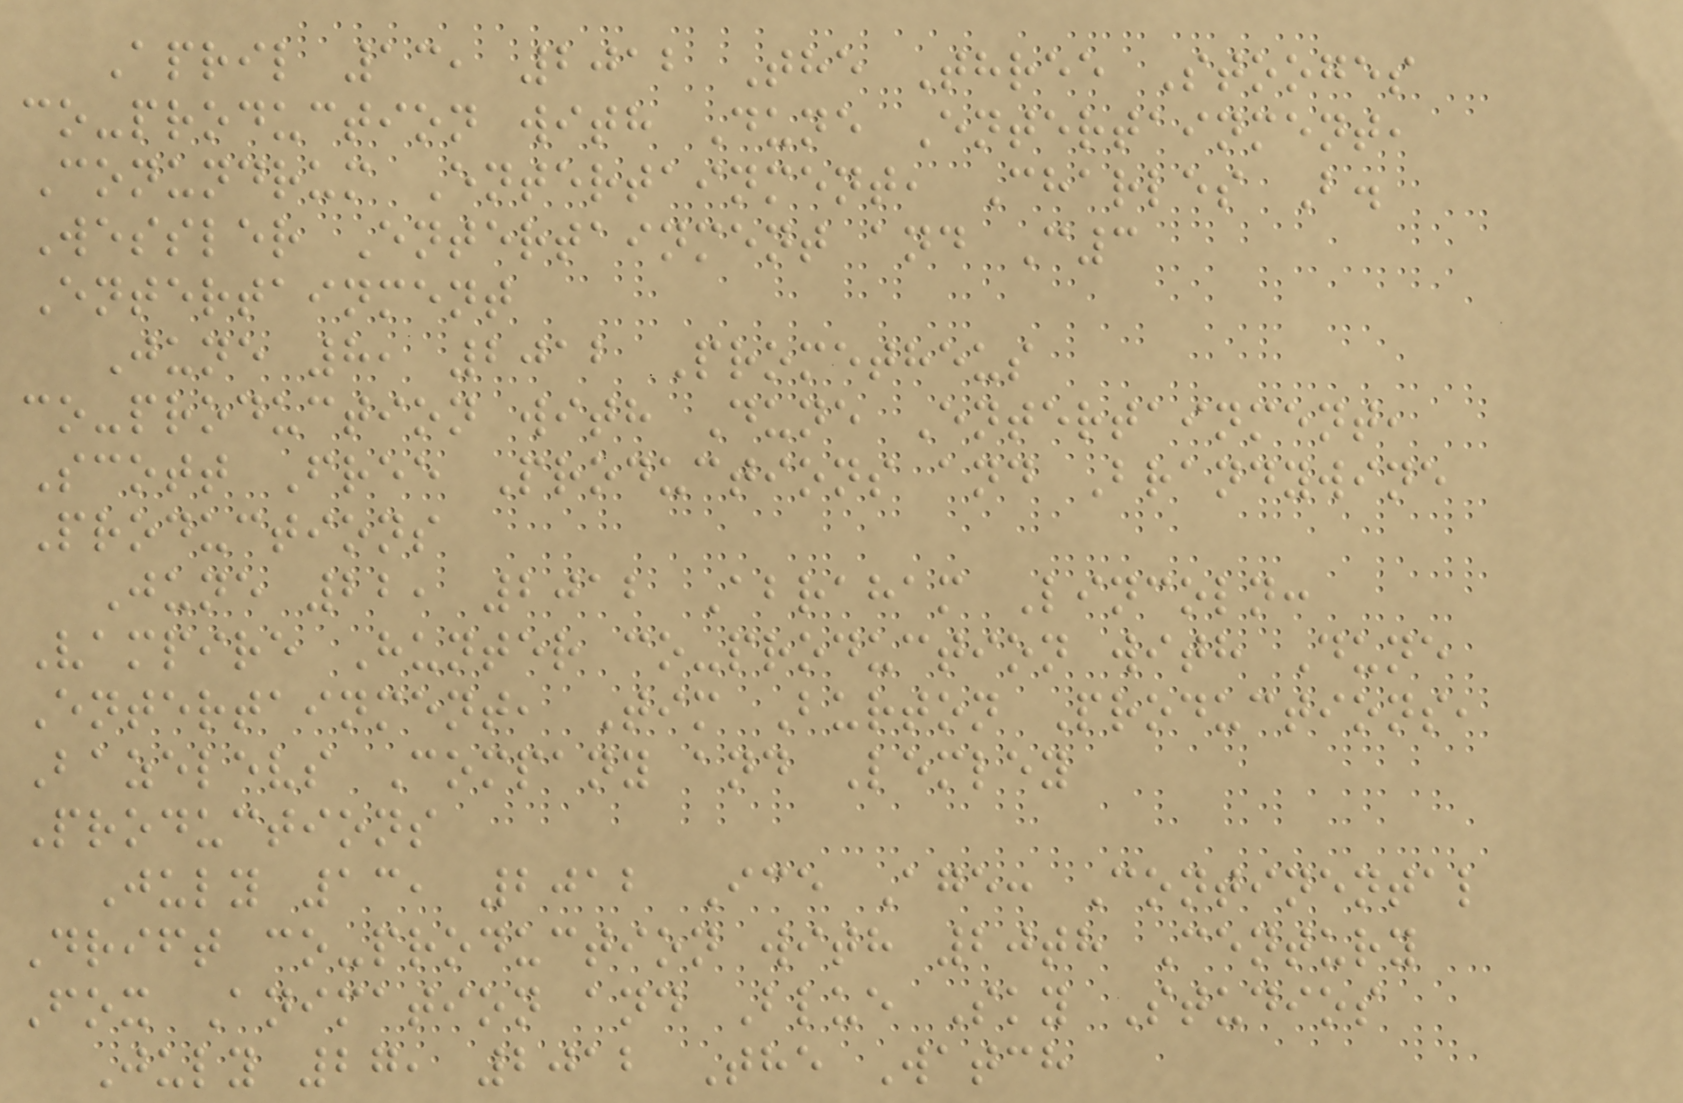April 13, 2012 The Three Stooges
co-production with Dune Entertainment,
Conundrum Entertainment, Charles B.
Wessler Entertainment and C3
Entertainment
June 8, 2012 Prometheus
co-production with Dune Entertainment,
Scott Free Productions and Brandywine
Productions
June 22, 2012 Abraham Lincoln:
Vampire Hunter co-production with Dune
Entertainment, Tim Burton Productions,
Bazelevs Company and Lemley
Productions
July 13, 2012 Ice Age: Continental
Drift co-production with 20th Century
Fox Animation and Blue Sky Studios
July 27, 2012 The Watch
